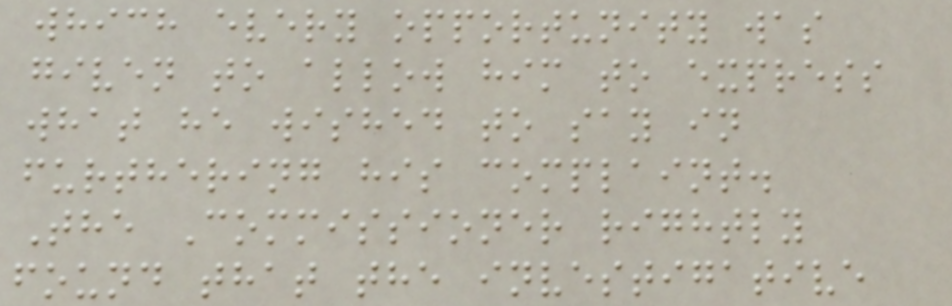which every opportunity was
given to allow him to express
what he wished to say in
furthering his complaint.
The Commissioner rightly
found that the investigative
